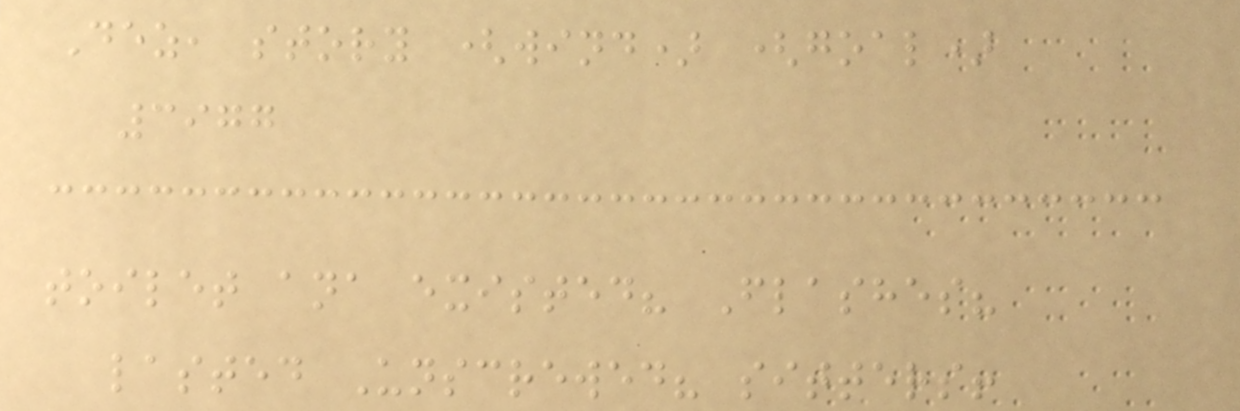Dez, story (wind) (goal)
3977
toilet ana existed? Flashes?
lasted Unscrewed? sitters!
